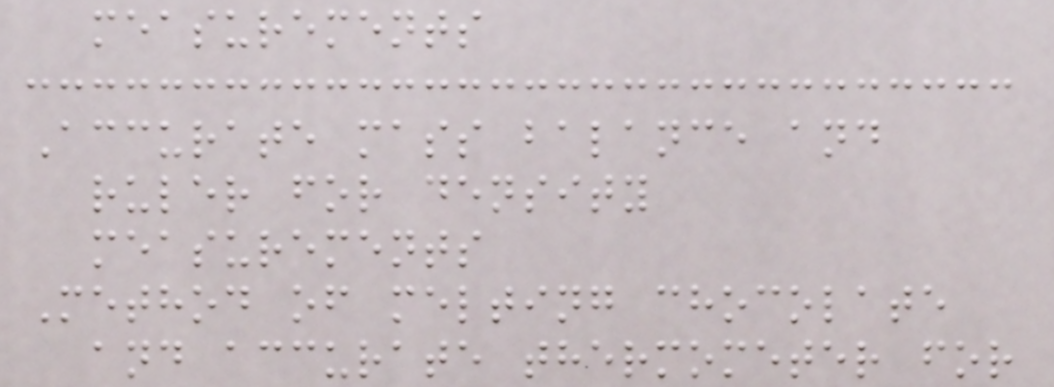measurements
Accurate mass balance and
ruler for density
measurements
Method of melting chocolate
and accurate thermometer for
